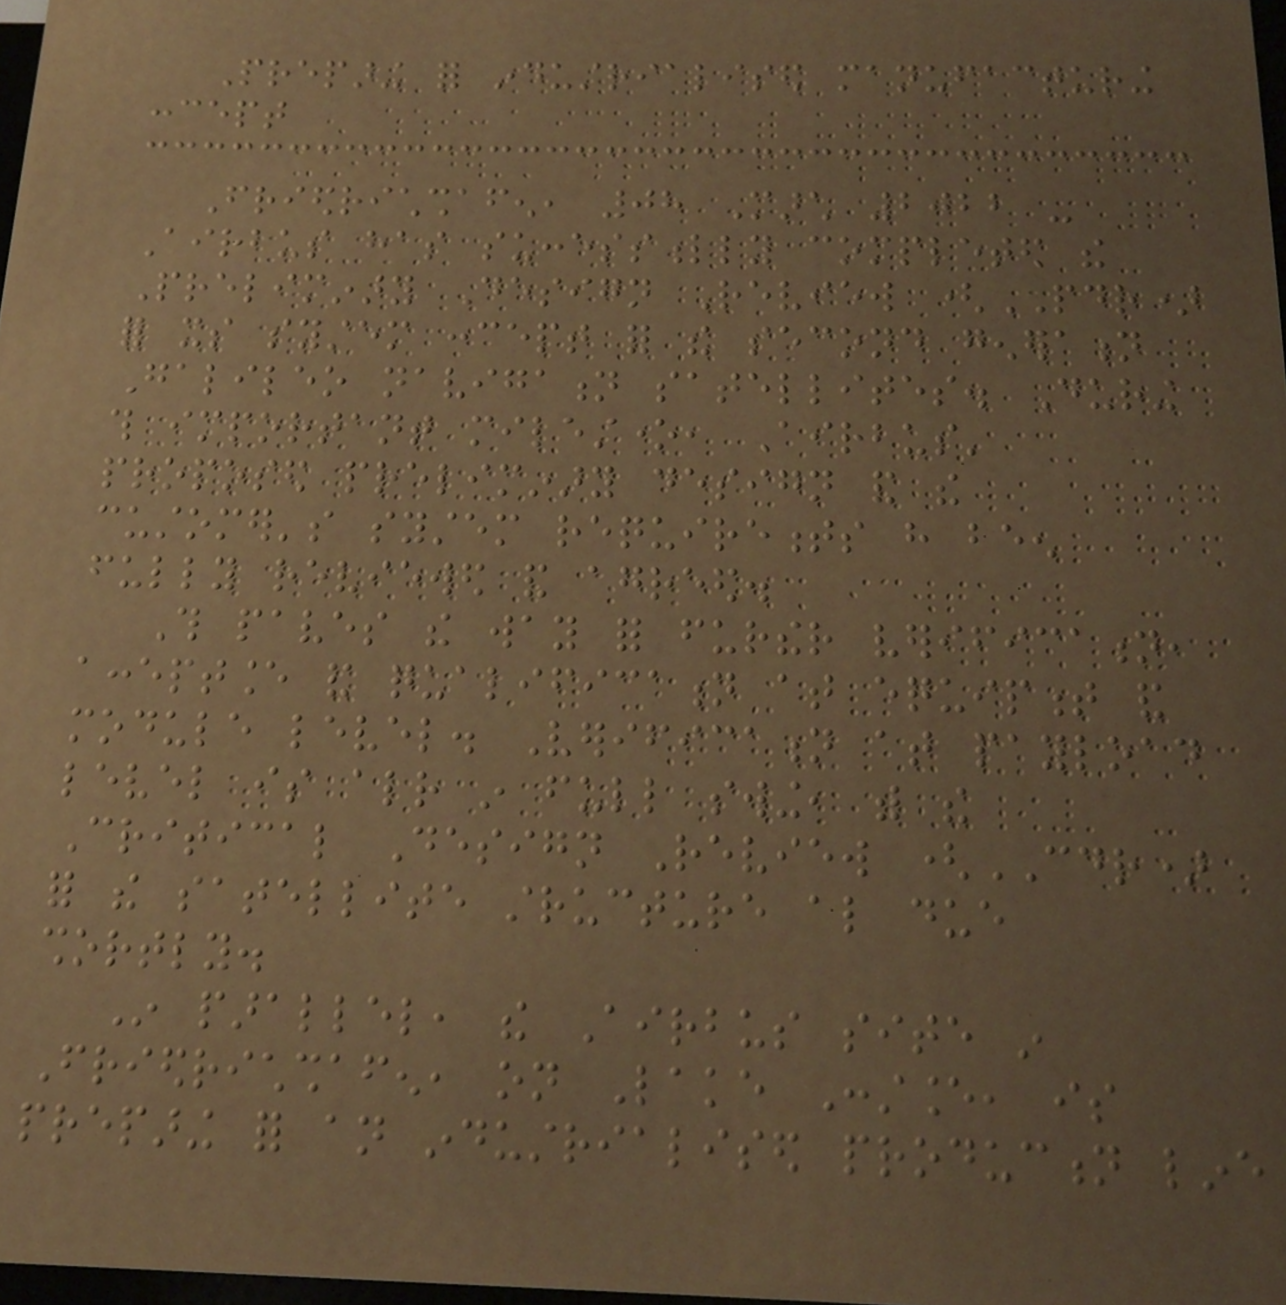Preparing for industrialised manufacturing
concept
Friedrichshafen, 08 March 2022 -
Airbus has successfully completed the
Preliminary Design Review (PDR)
for its system concept for the second generation
Galileo navigation satellites. During
this important milestone, Airbus'
proposed preliminary design and the
customer's system requirements have been
fully reviewed and agreed.
This paves the way for further verification,
acceptance and qualification at equipment and
module level. Verification at payload
level is already in full swing, with the
Critical Design Review (CDR)
for the satellite structure also due
shortly.
In parallel, the Airbus site in
Friedrichshafen, on Lake Constance, is
preparing for an industrialised production line
